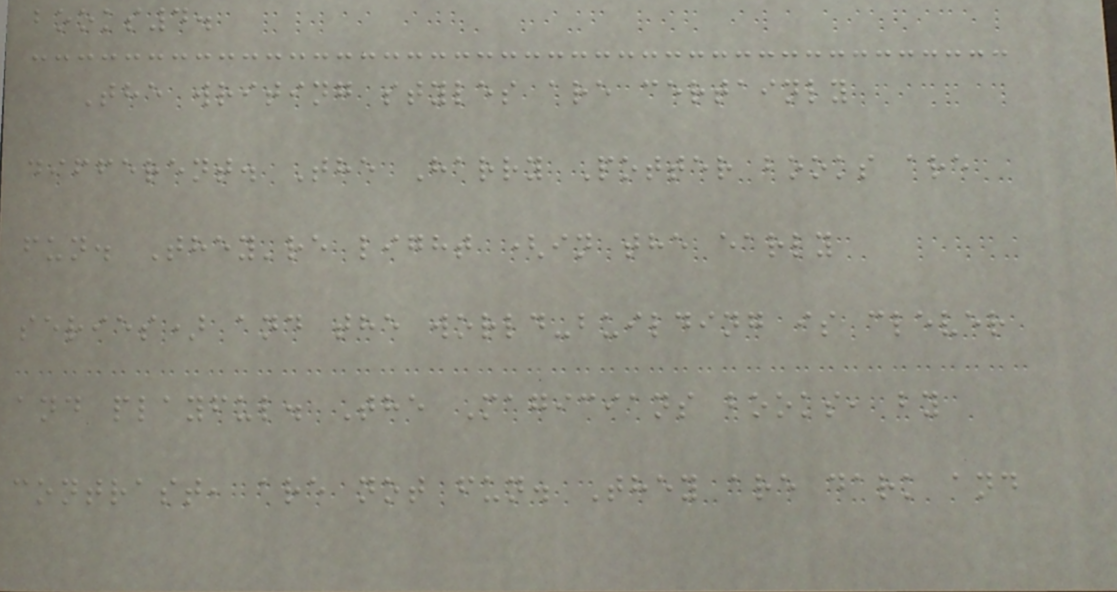books4.
The writing styles are certainly
different. The Harry Potter books are
fun. They're light (in the early
series) and the world-building is clever
and playful. The Magicians books, by
contrast, are not fun. They are dark and
